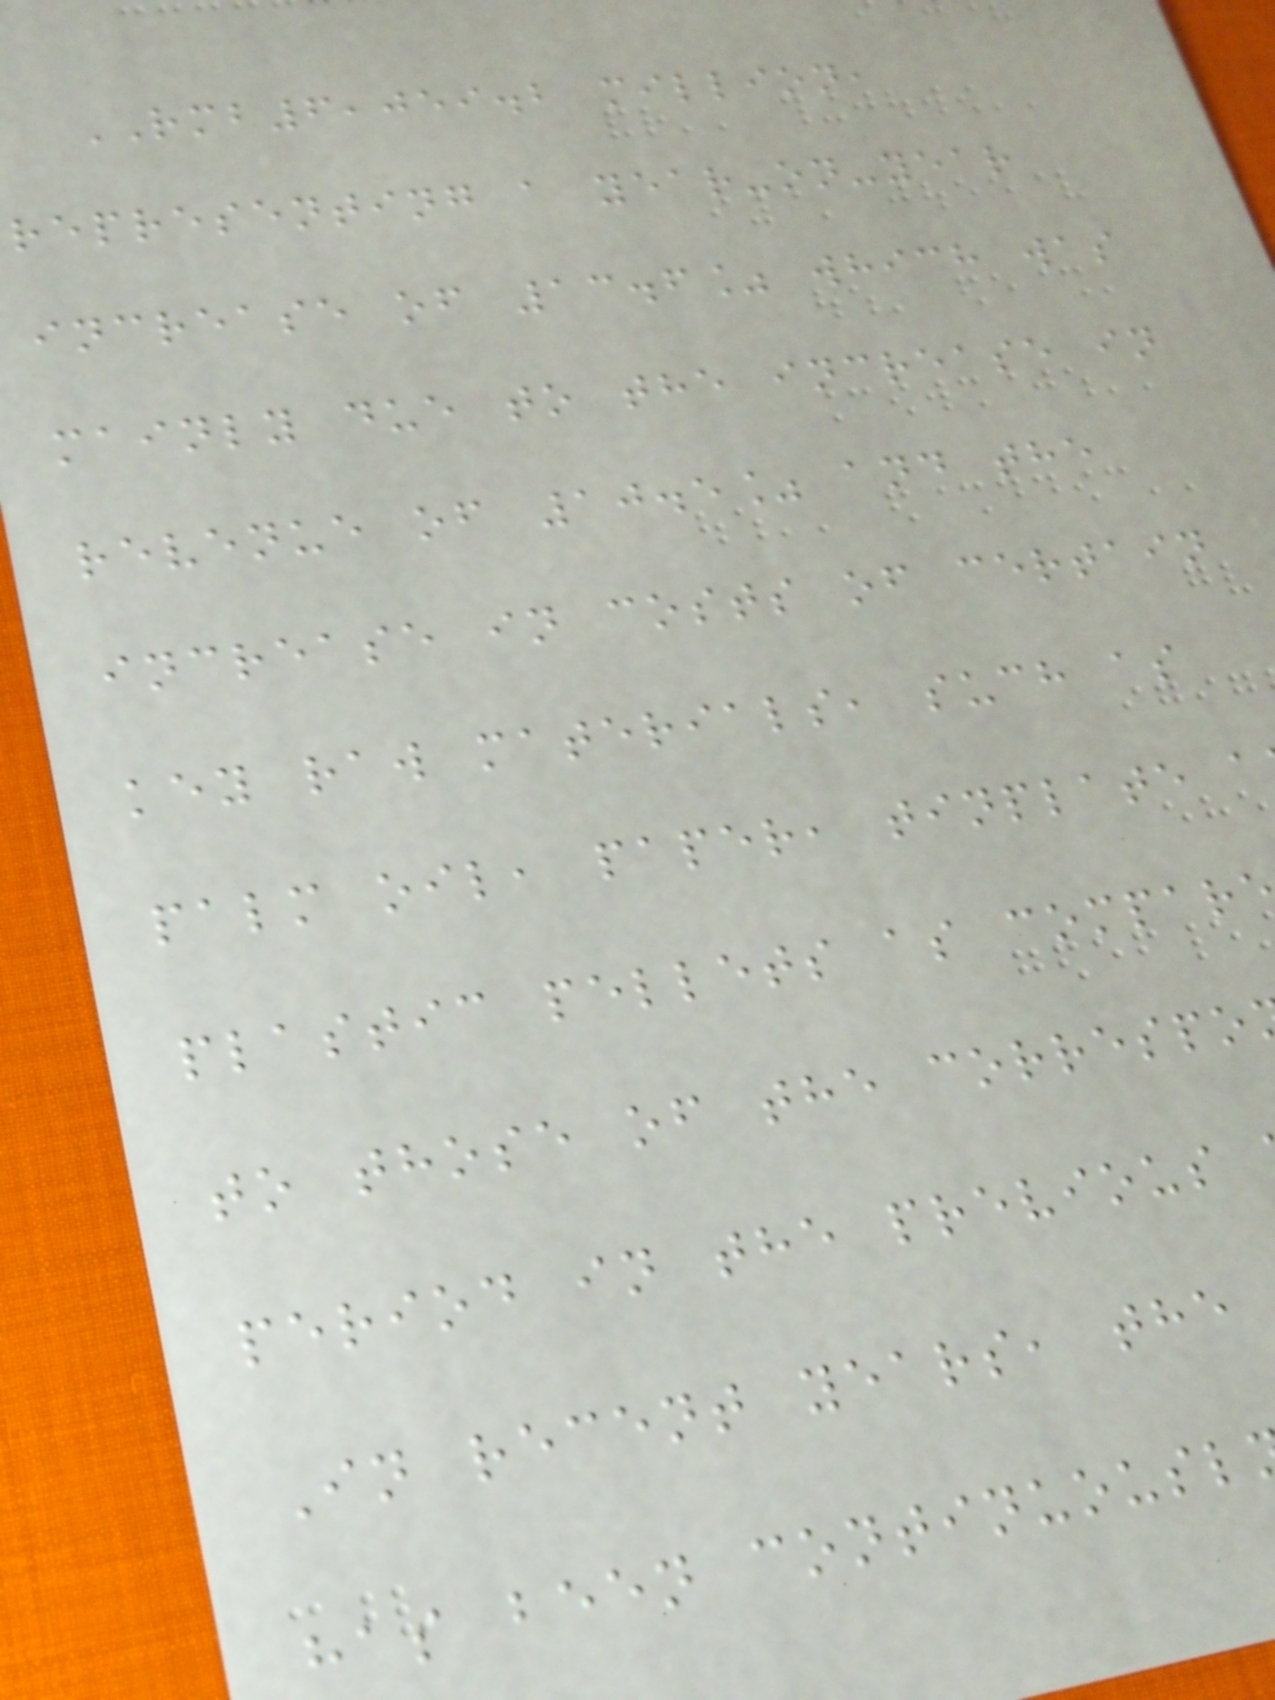RMB6,059.2 million,
representing a year-on-year
increase of 13.6% which was
mainly due to the increase in
revenue of 10.5% and the
increase in costs of certain
key raw materials, such as
palm oil, paper, tinplate a
plastic pellets as compar
to those of the correspo
period in the previous
In recent years, the
has been continuousl
